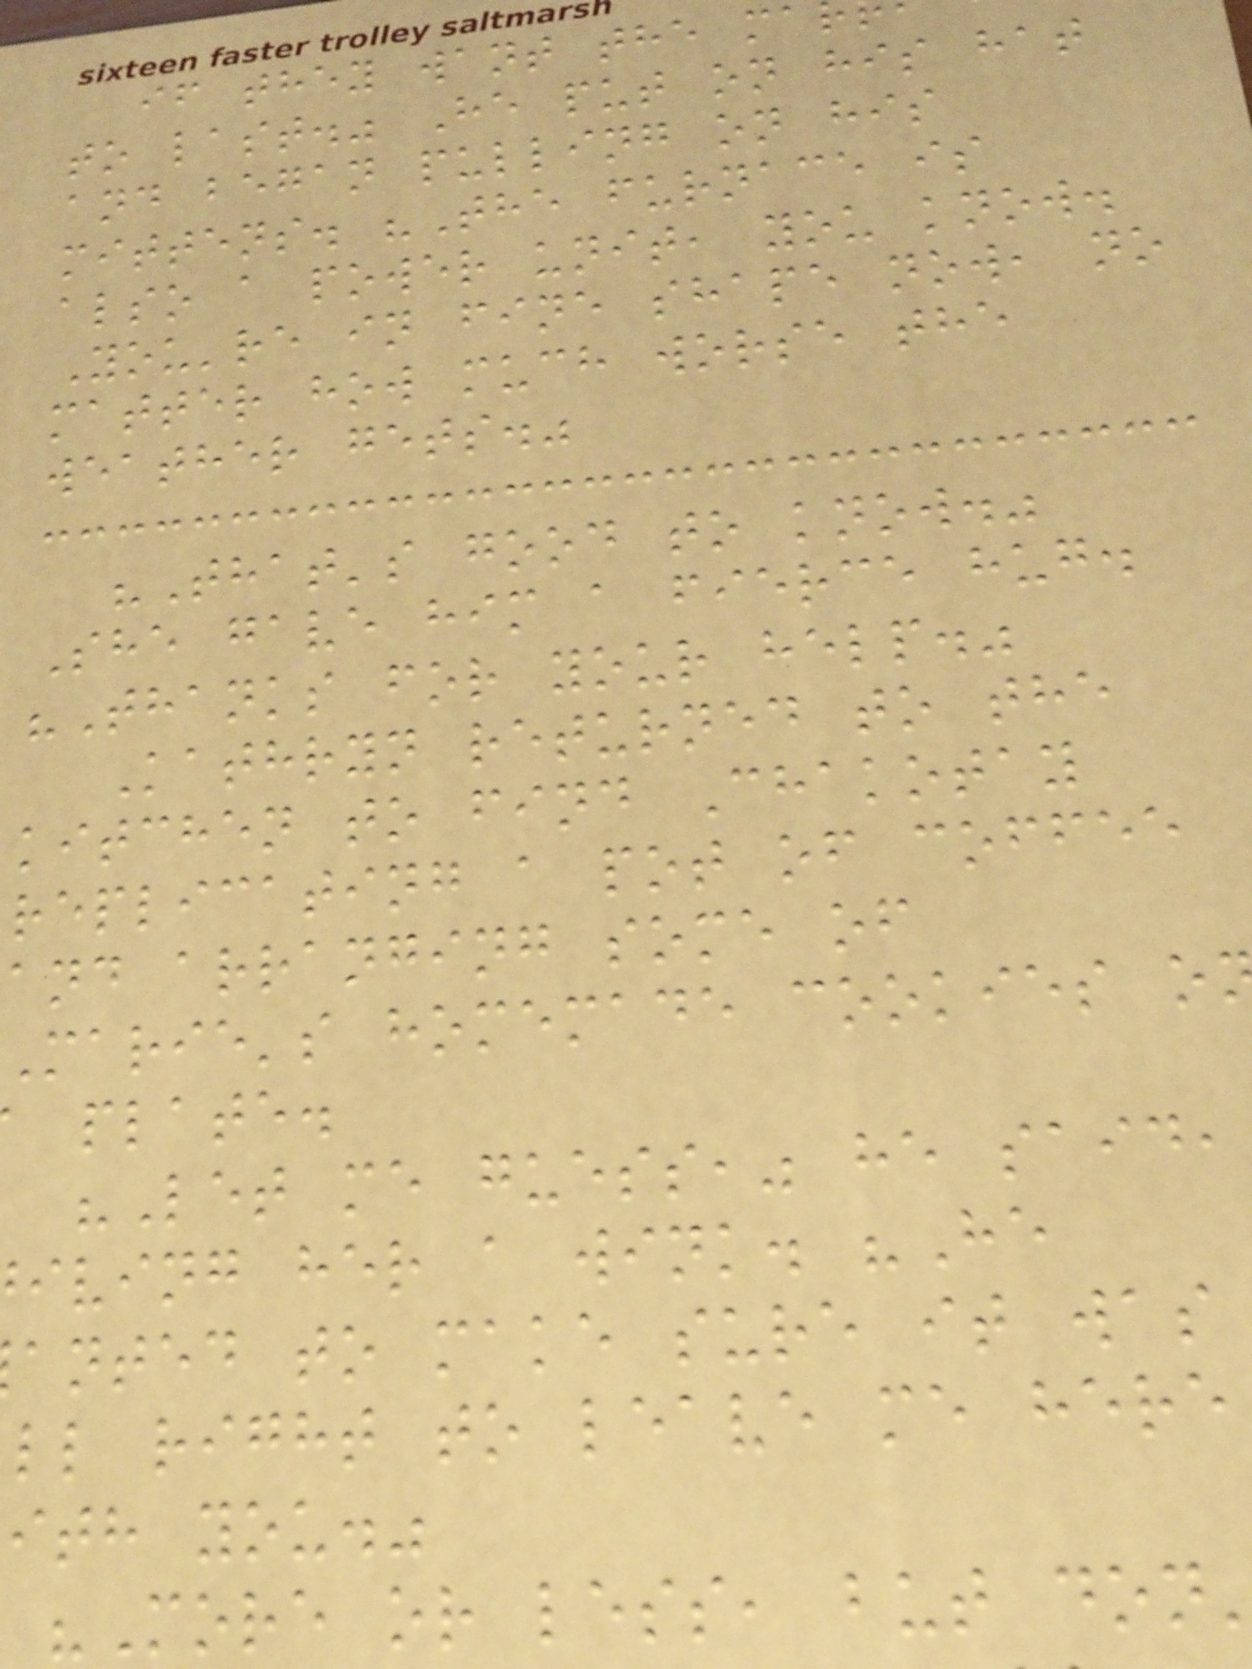if they want the ma
to last." He put on his hat
and began pulling on his
mittens. "The furnace is
also a power unit, you know.
You're in fine shape now, no
matter how much worse the
weather gets."
"That's good to know."
She gave him a fierce hug.
"Thanks for your help."
Kathryn returned to the
kitchen to find Chakotay
replicating a pot of coffee
and arranging some of
Marie's homemade cookies o
plate.
"Let me guess," he said,
iving her a wink. "He
anted to make sure it was
ll right to leave me here
ith you."
"More or less, but don
